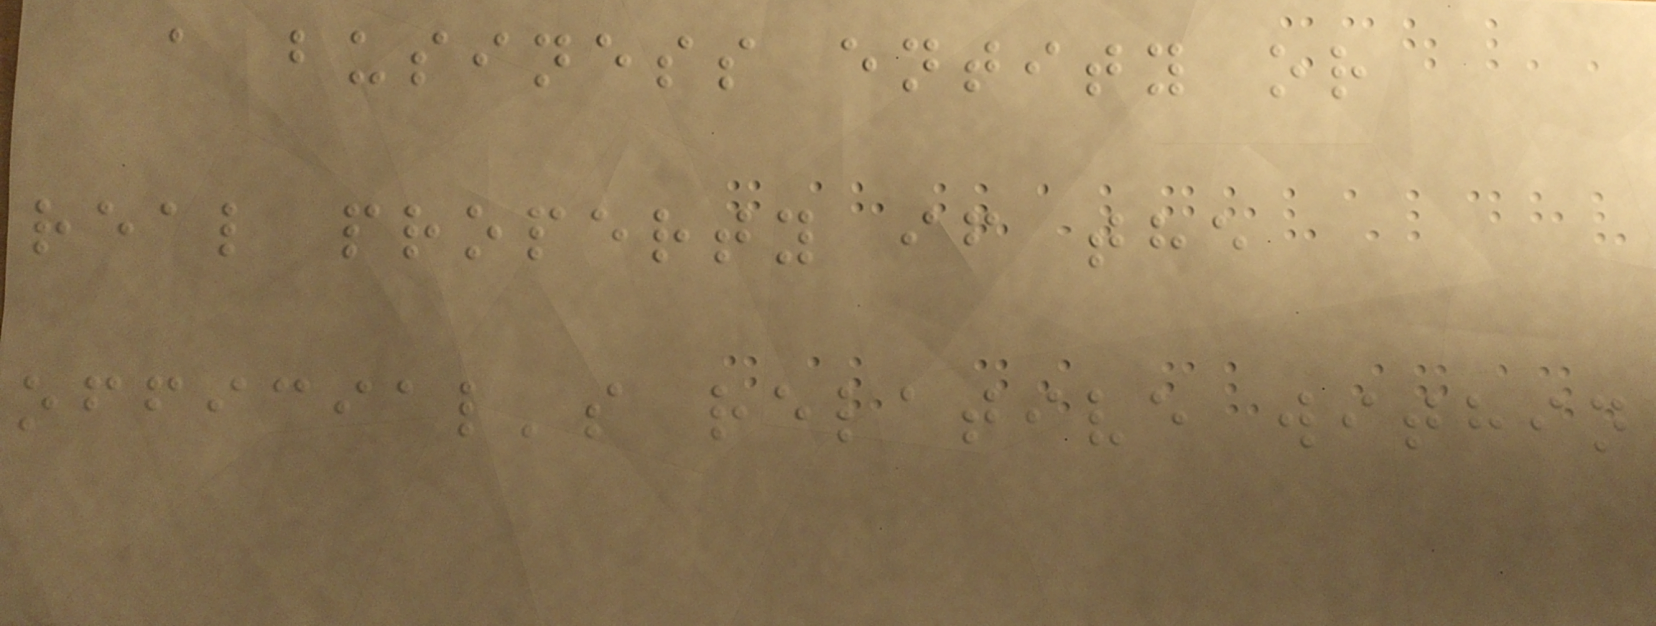a business entity or
real property if the
official's relative within
